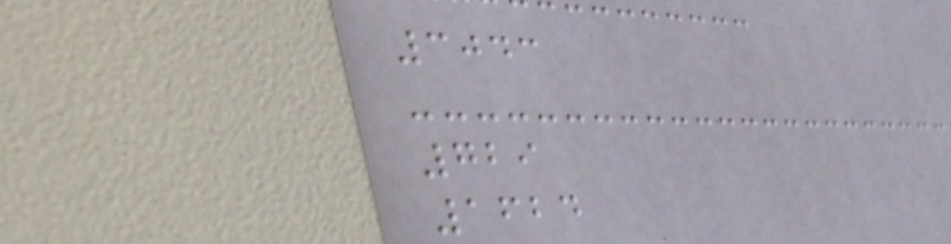3043
729
1624
